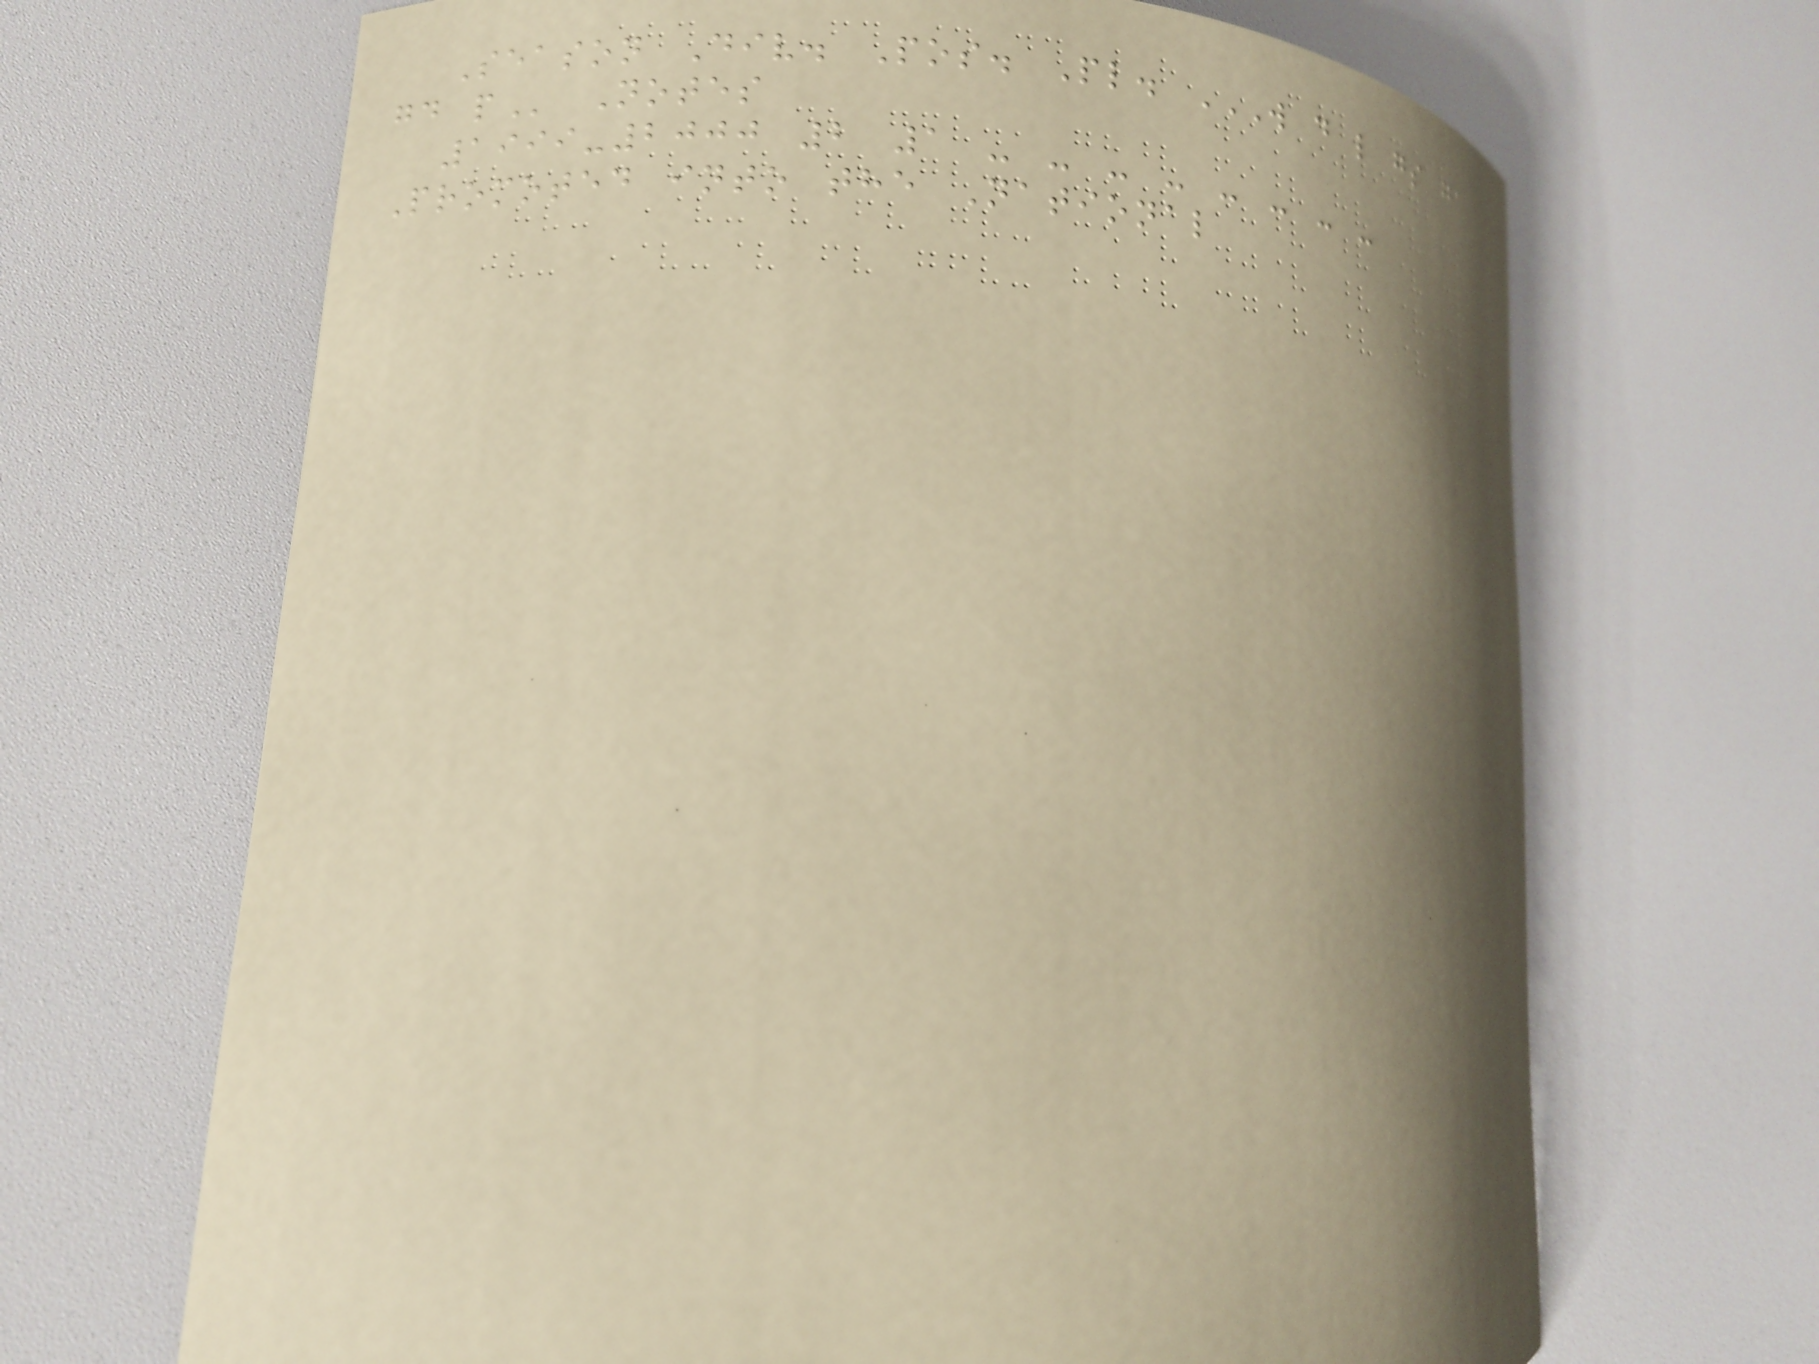Season Div. Pos. Pl. W D L GS GA
GD P Notes
1999-2000 2 1 - - - - - - - -
Promoted into the National
